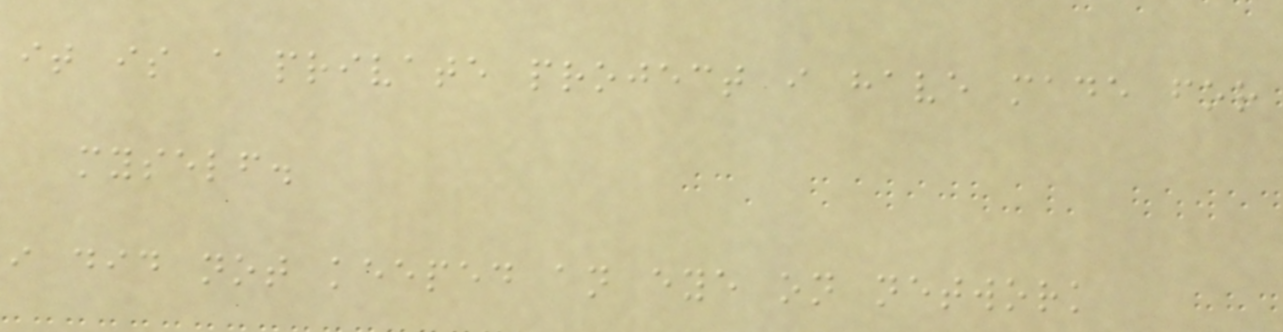it is a private project i have made for
myself.
i did not keeped an eye on network
